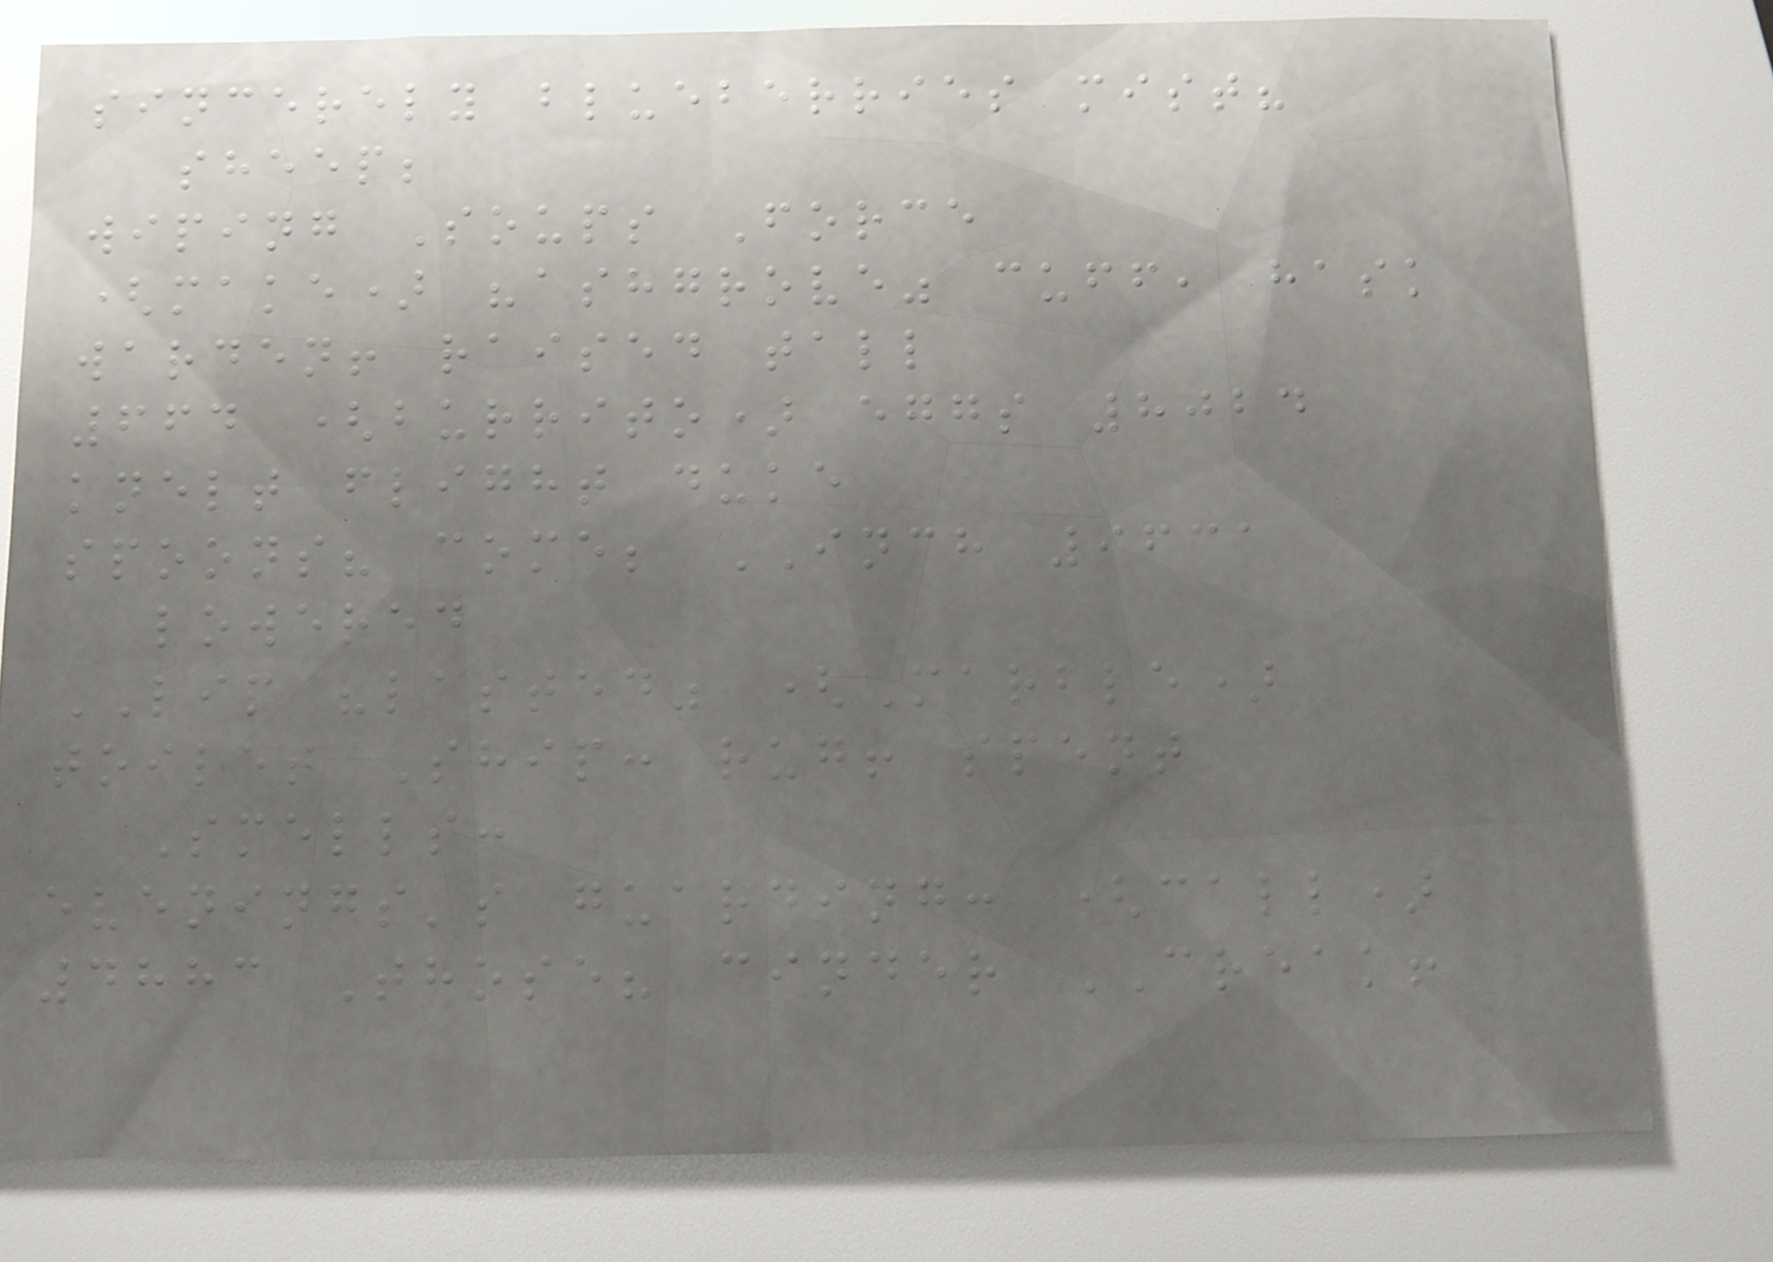sincerely blueberries mist?
sheep;
wiping Soups Force
(make) "ashgrove" cuff, hask
warden! raised tall
664 (burrito) eggs 8024
knelt flight duke
spoons? come; INCH 9631
lowered
LIP "lasted" (Marble)
toilet Ship: rug! spent
Smells:
evenings's guarding: (call)
4883 Those? cinder CREAK!
